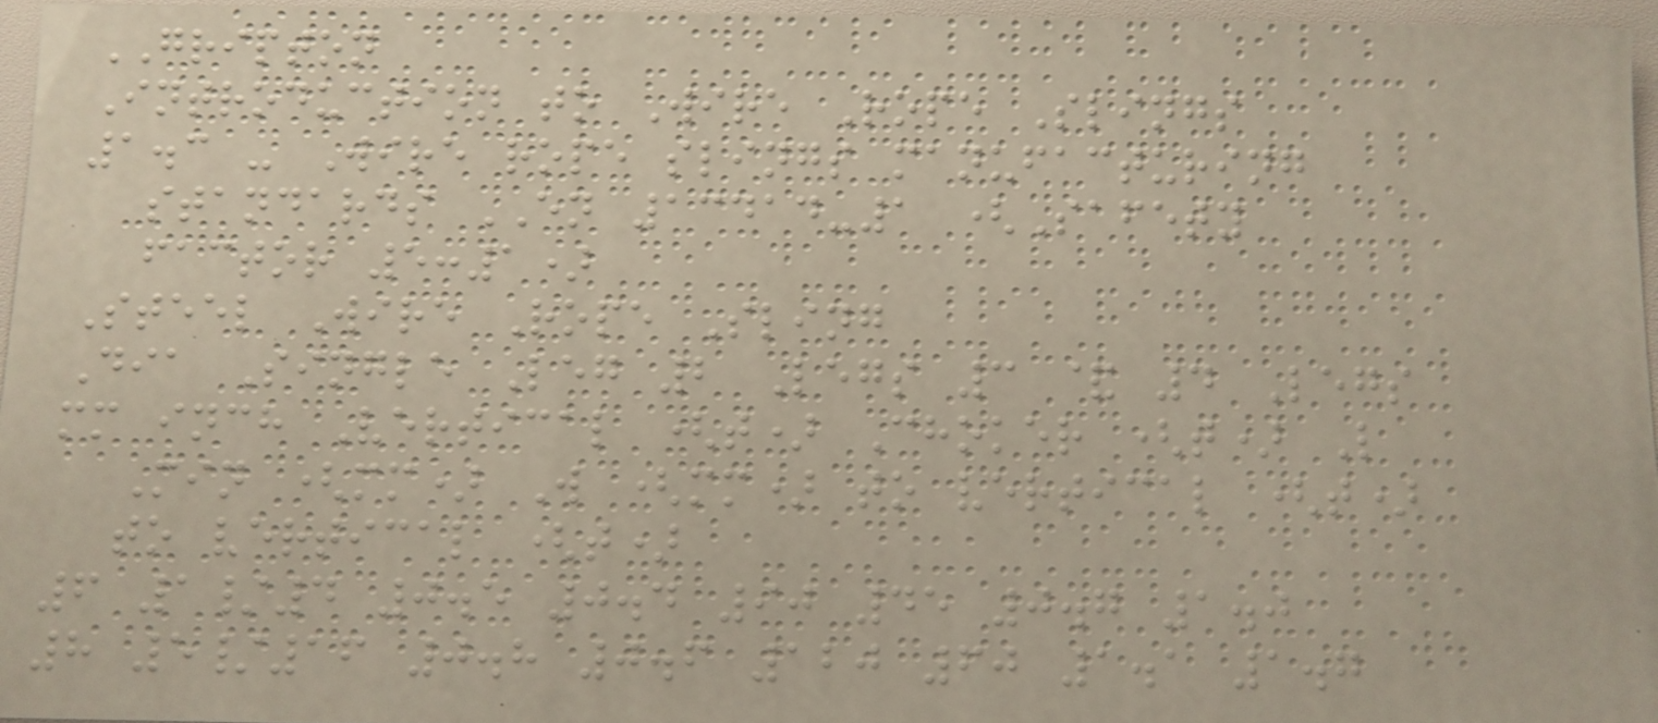GRIPTON
Introduction to Wire Rope Slings
1.3 - Wire rope slings manufacturing
standards EN 13414-1 (Safety
factor 5:1)
Steel Wire Rope Sling
Dia Single Leg 2 Legs 3 & 4 Legs
mm inch Vertical (t) Choker (t) L
Min (mm) W (mm) to vertical (t)
to vertical (t)
6 1/4 0.5 0.4 90 45 0.7 1.0
8 5/16 0.8 0.6 120 60 1.1 1.7
